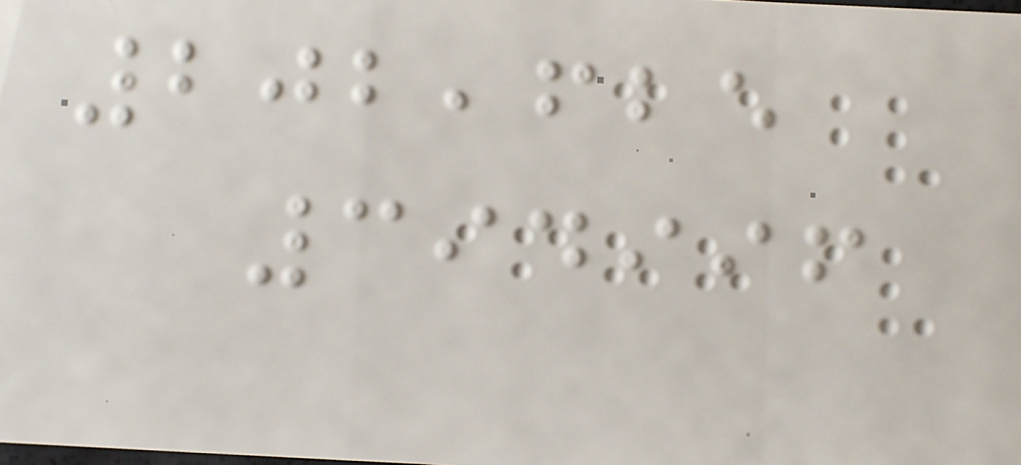202,625
394996
